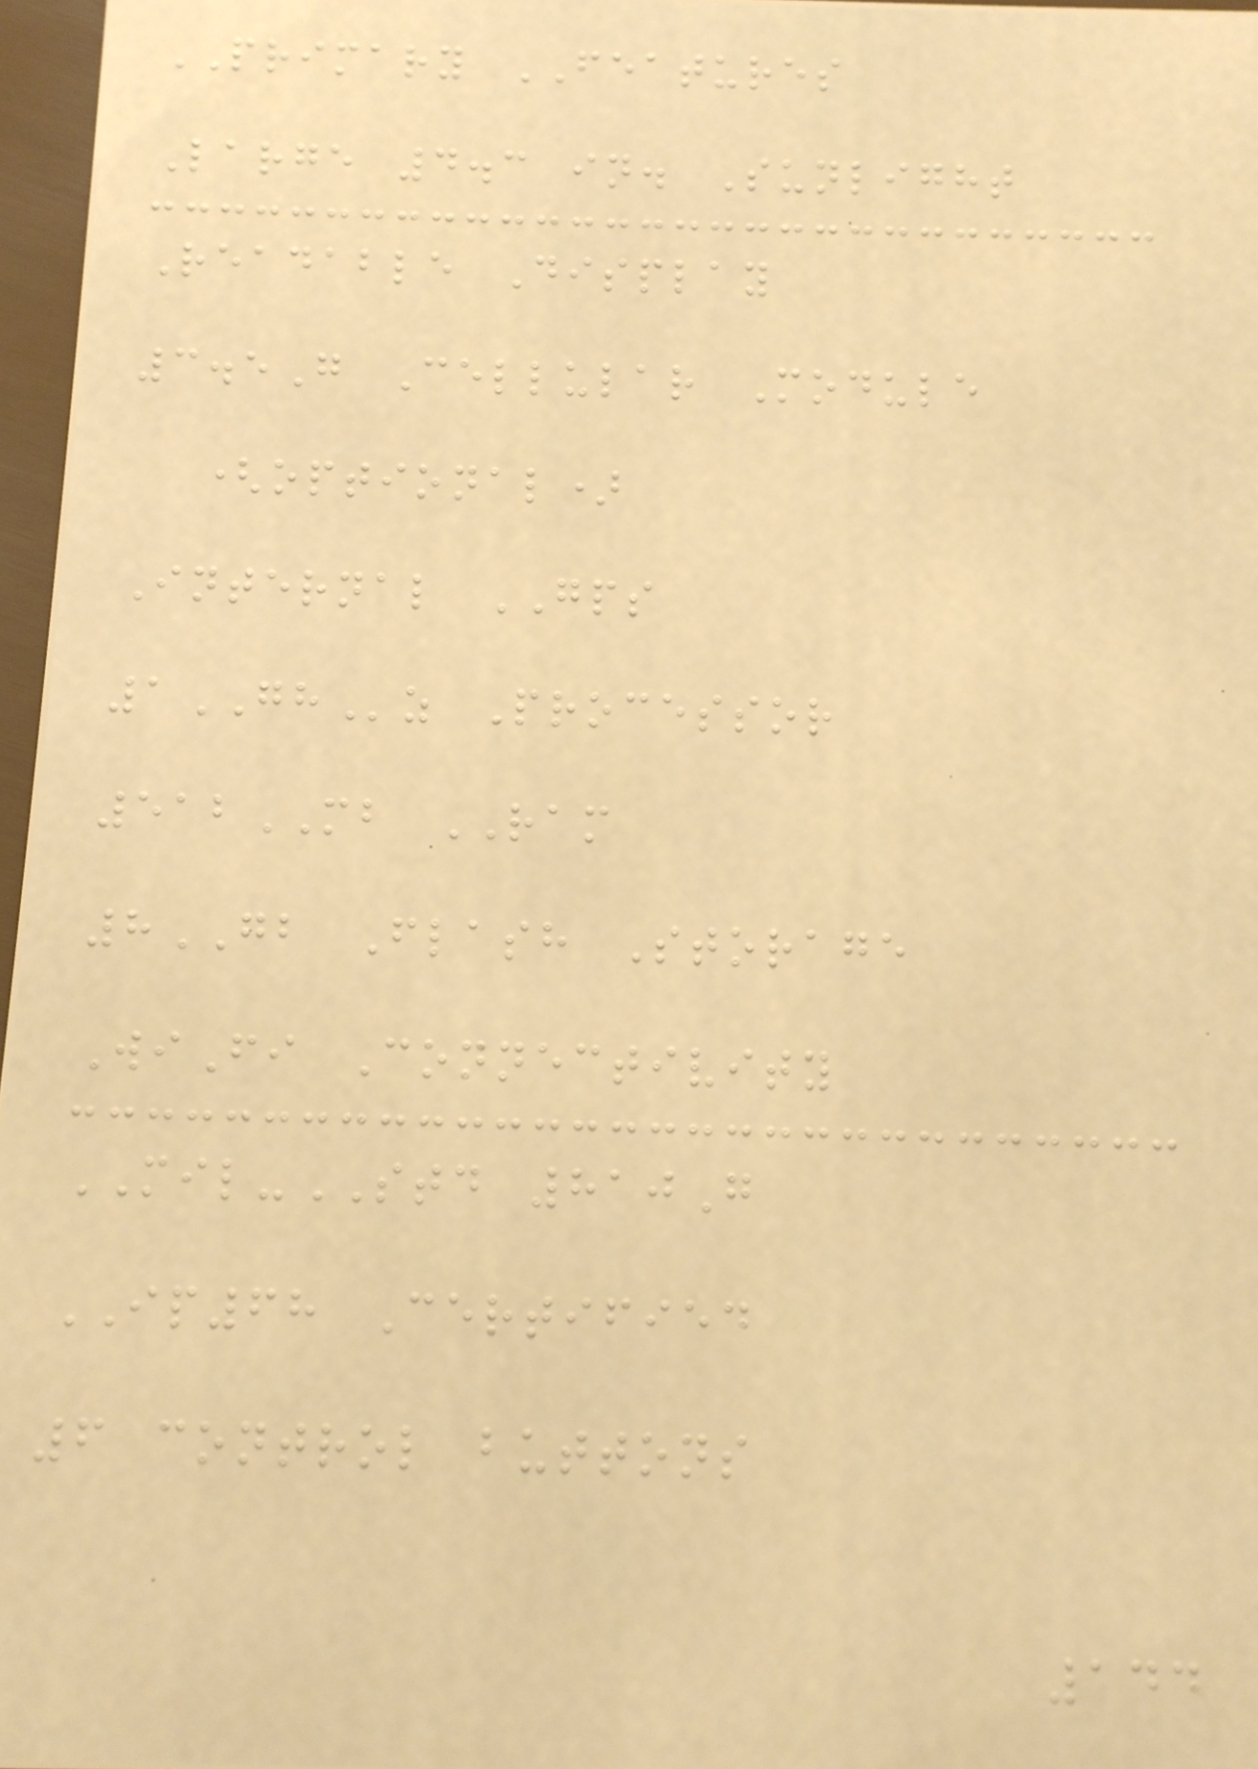PRIMARY FEATURES
Large 4.3 in. Sunlight
Readable Display
3.5G Cellular Module
(optional)
Internal GPS
1GHz Processor
512MB RAM
8GB Flash Storage
WiFi Connectivity
MIL-STD 810G
IP68 Certified
6 control buttons
144
